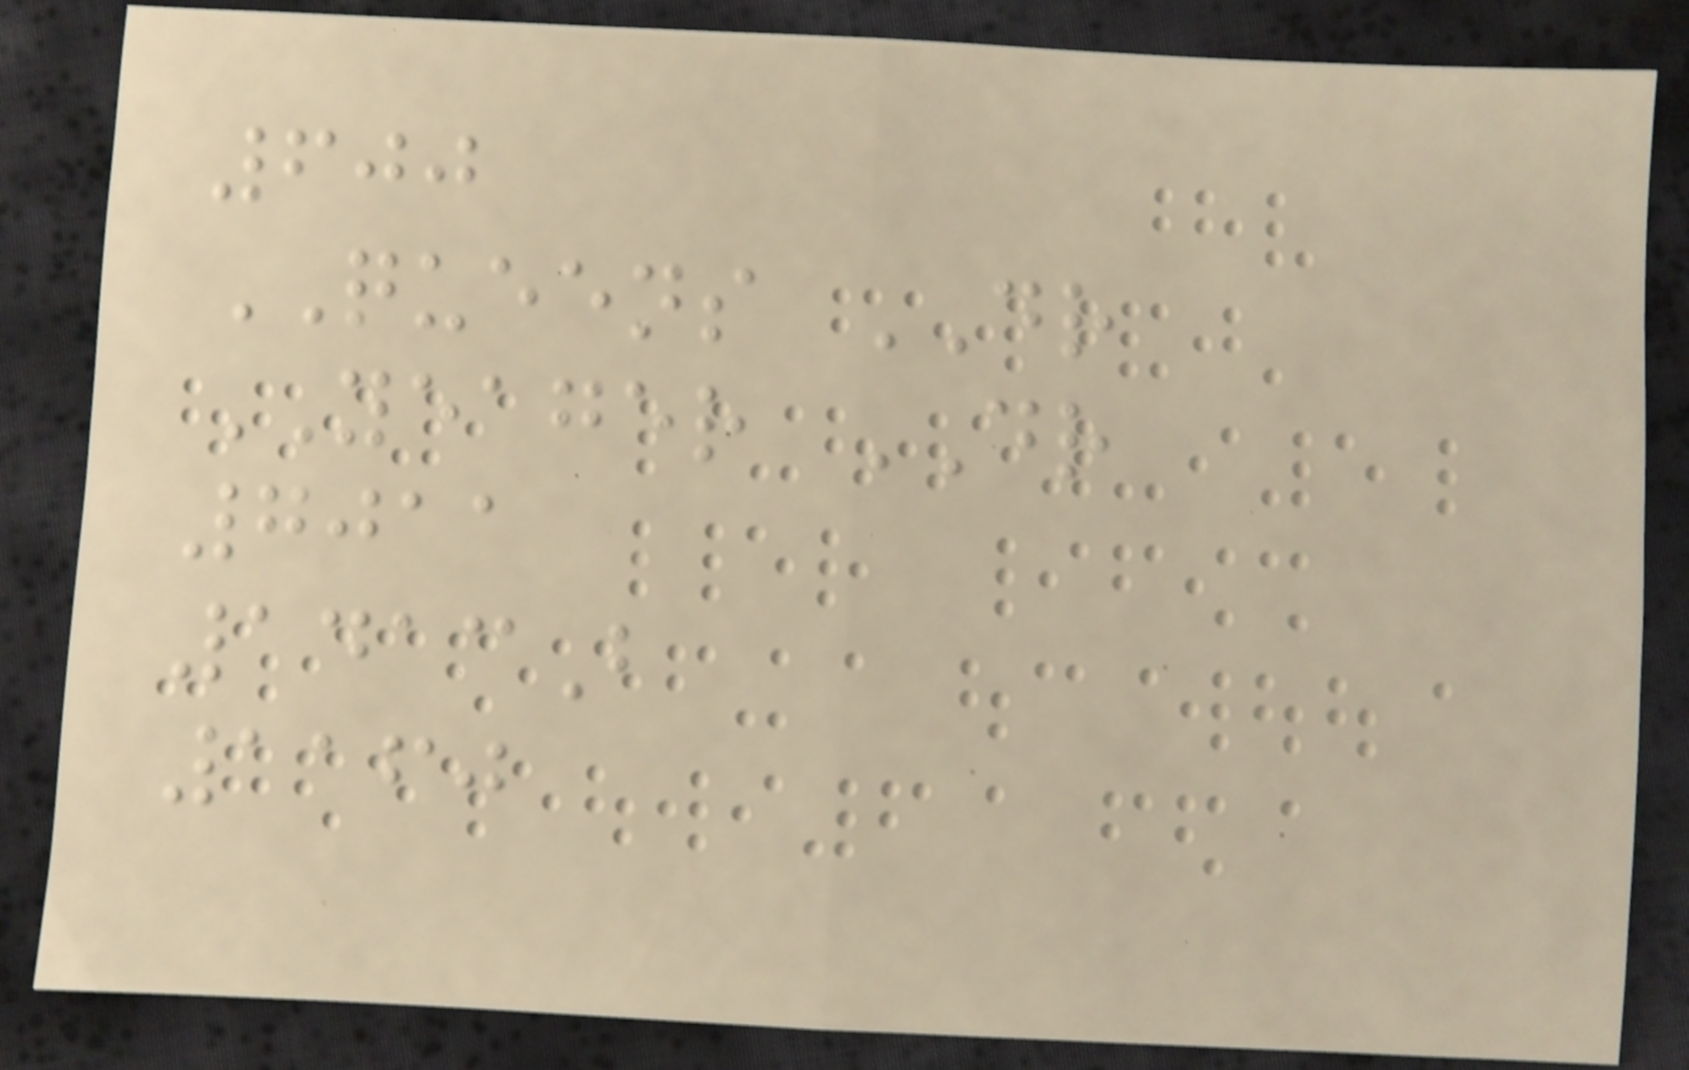600
QUEENS DR
YEAGER DR
7011
1413B
1160
